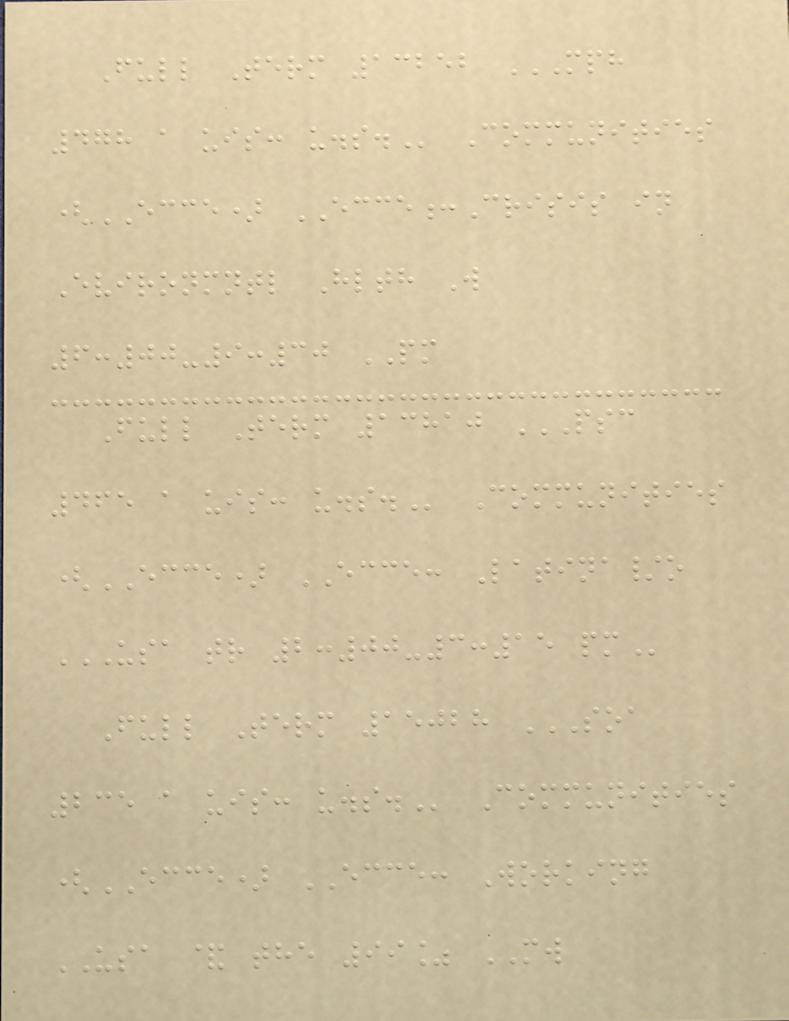Full Term 13252 MPH
478 A UIS: U.S. Communities
(ECCE) ECCE:Crisis in
Evironmntl Hlth W
6:00-9:30 PM
Full Term 13810 PSC
465 A UIS: U.S. Communities
(ECCE) ECCE: Latina/o
USA TR 2:00-3:15 PM
Full Term 15028 SOA
235 A UIS: U.S. Communities
(ECCE) ECCE: Working
USA & the 99% MW
